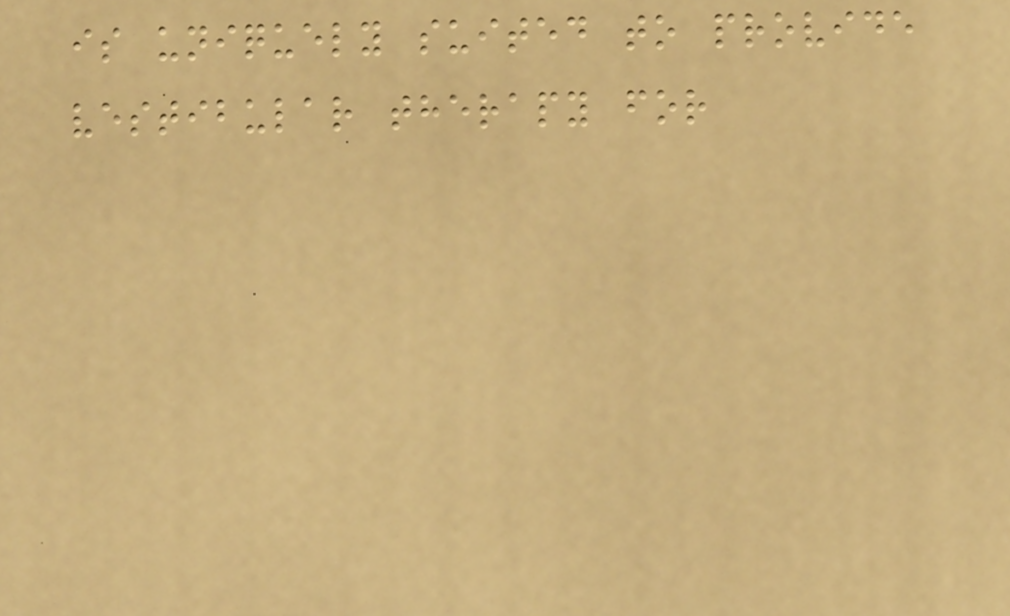is uniquely suited to provide
vestibular therapy for
